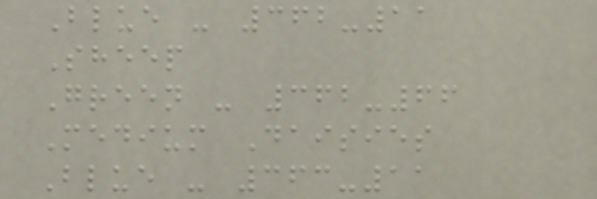Blue - 362-11
Sheep
Green - 362-66
Medium Daisies
Blue - 363-11
